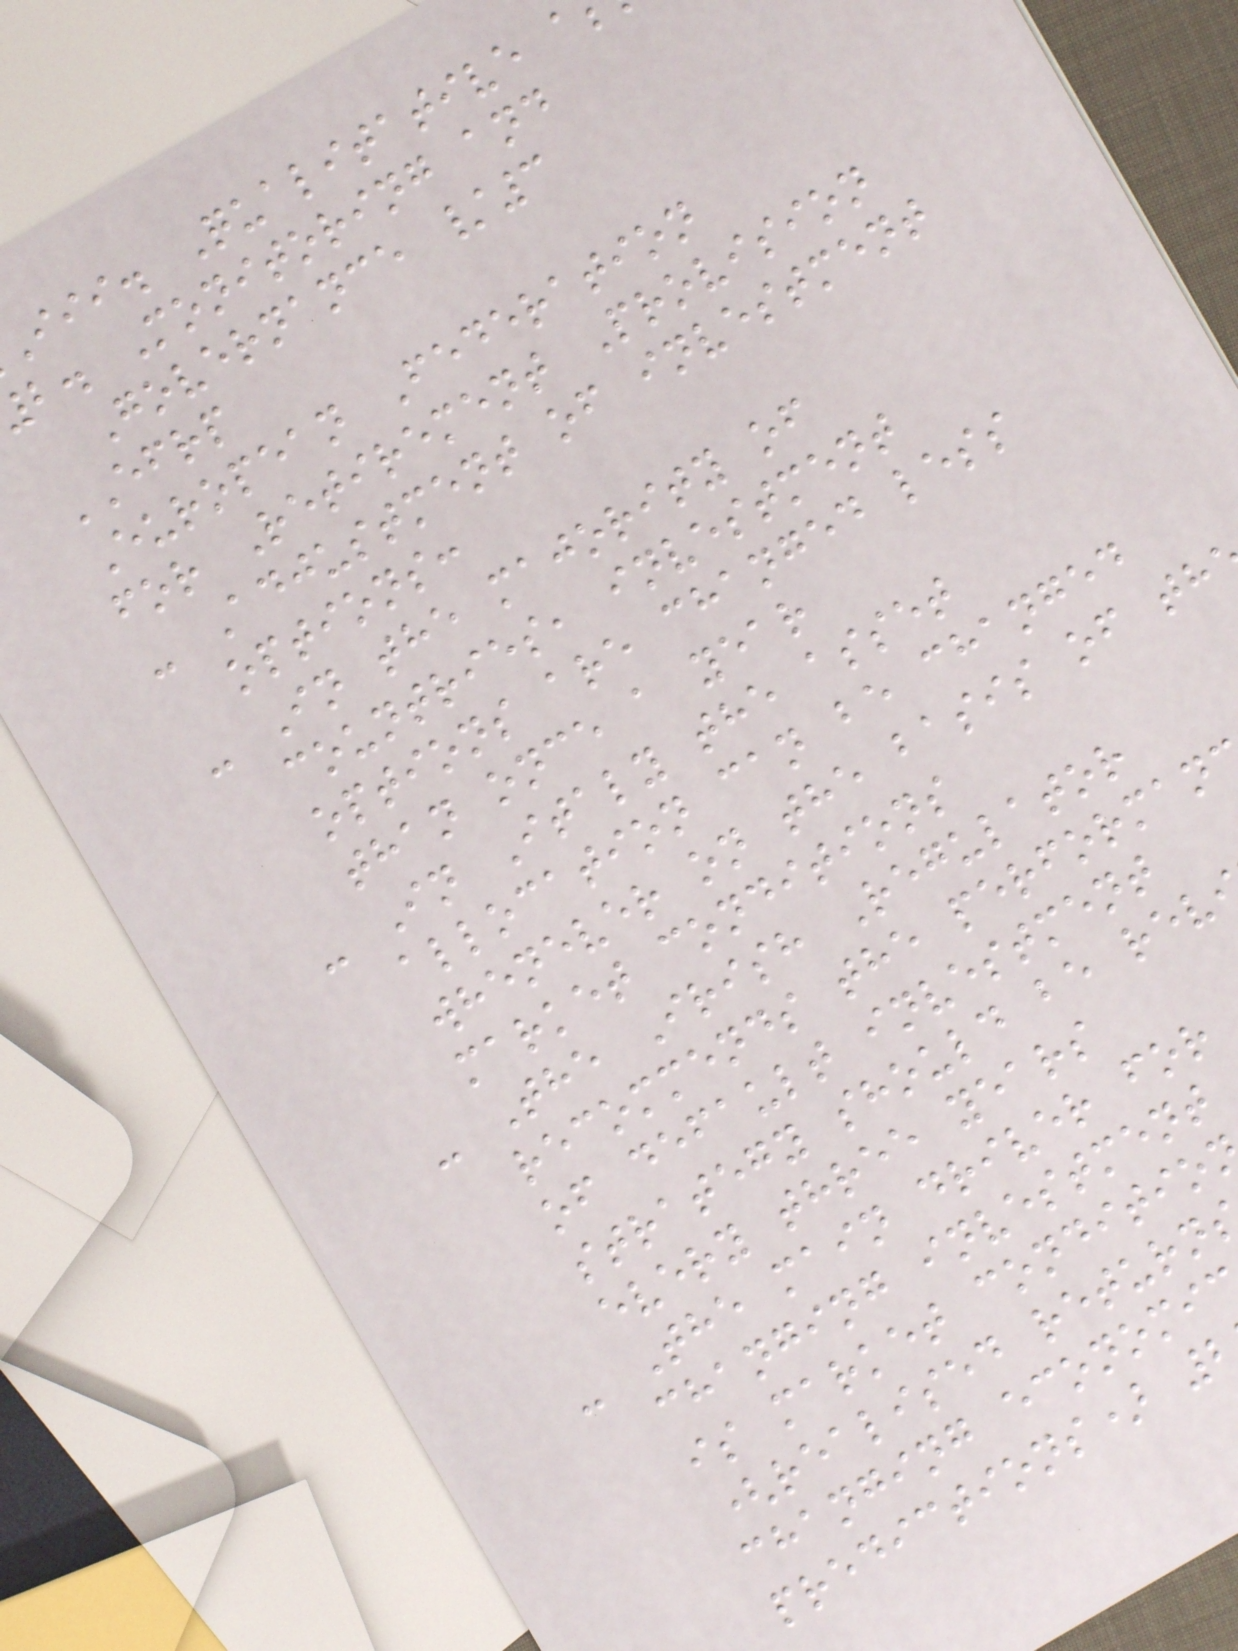iii. Qualitative a
b. Monitoring and
Governance /3
EFRP
European Federation
for Retirement Provision
- Adjustment of investment
options:
- In the majority of
countries, investment
options are changed less
than once a year
- In Italy the asset
allocation can be changed
whenever on the basis of th
market conditions
- The Irish Regulator
recommends the performan
of default investment
strategy should be rev
every three years
- The main driver for
changing investment
is market conditio
(realised return
changing economi
predictions)
